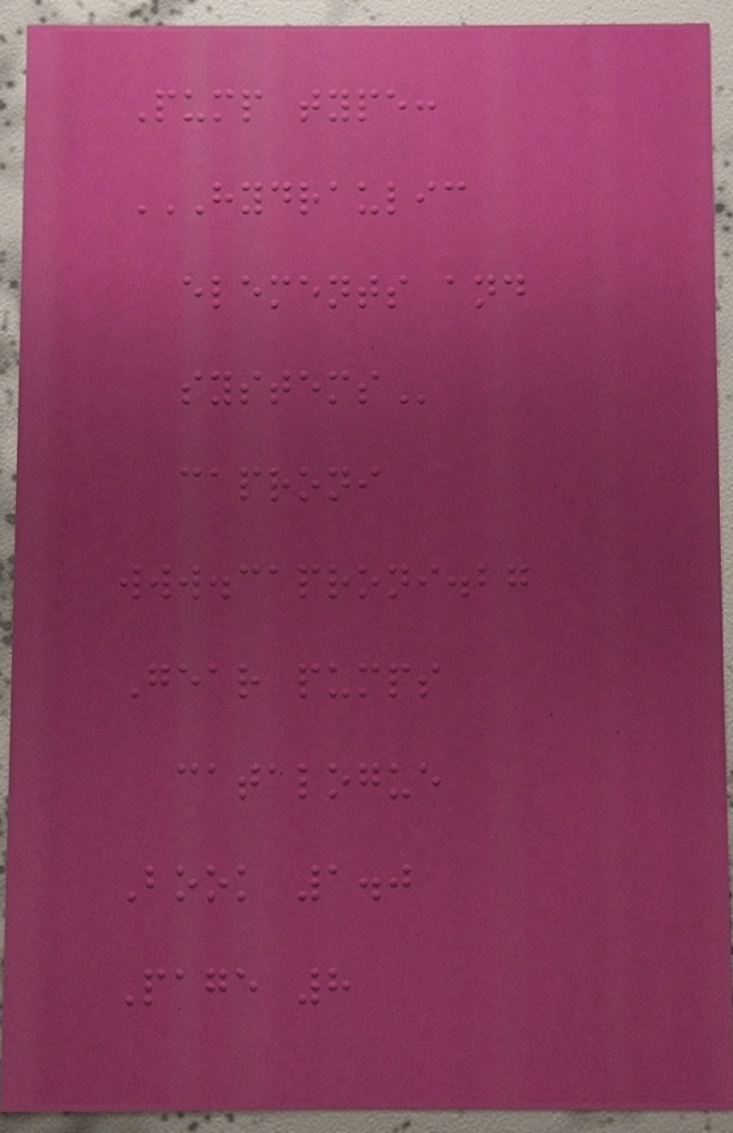Pump type:
HYDRAULIC
ELEMENTS AND
SYSTEMS
caproni
www.caproni.bg
Gear pumps
catalogue
Book 1.0
Page 8
